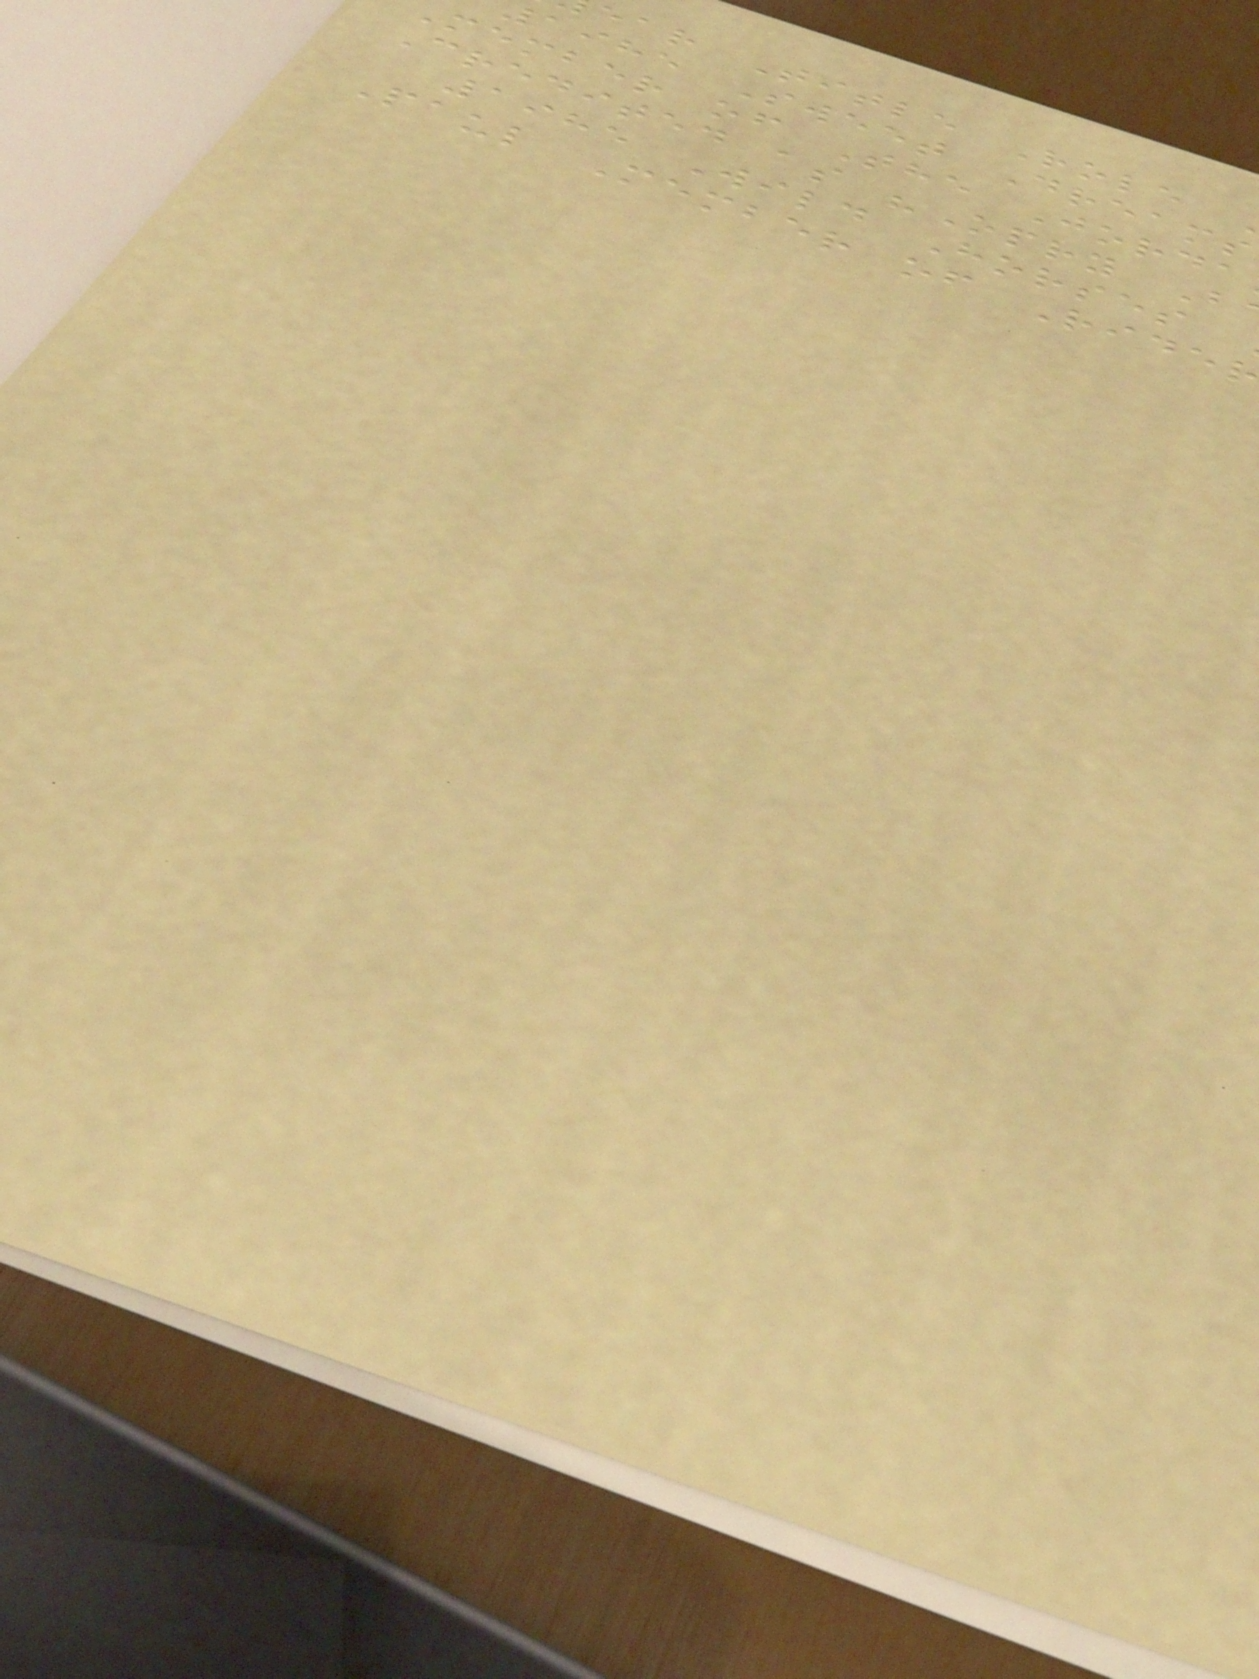ear Title Role
1985 Sweet Dreams
member of The Jorda
Credited as "Opry B
1985 Wild Horses
Paul Member of Ride
